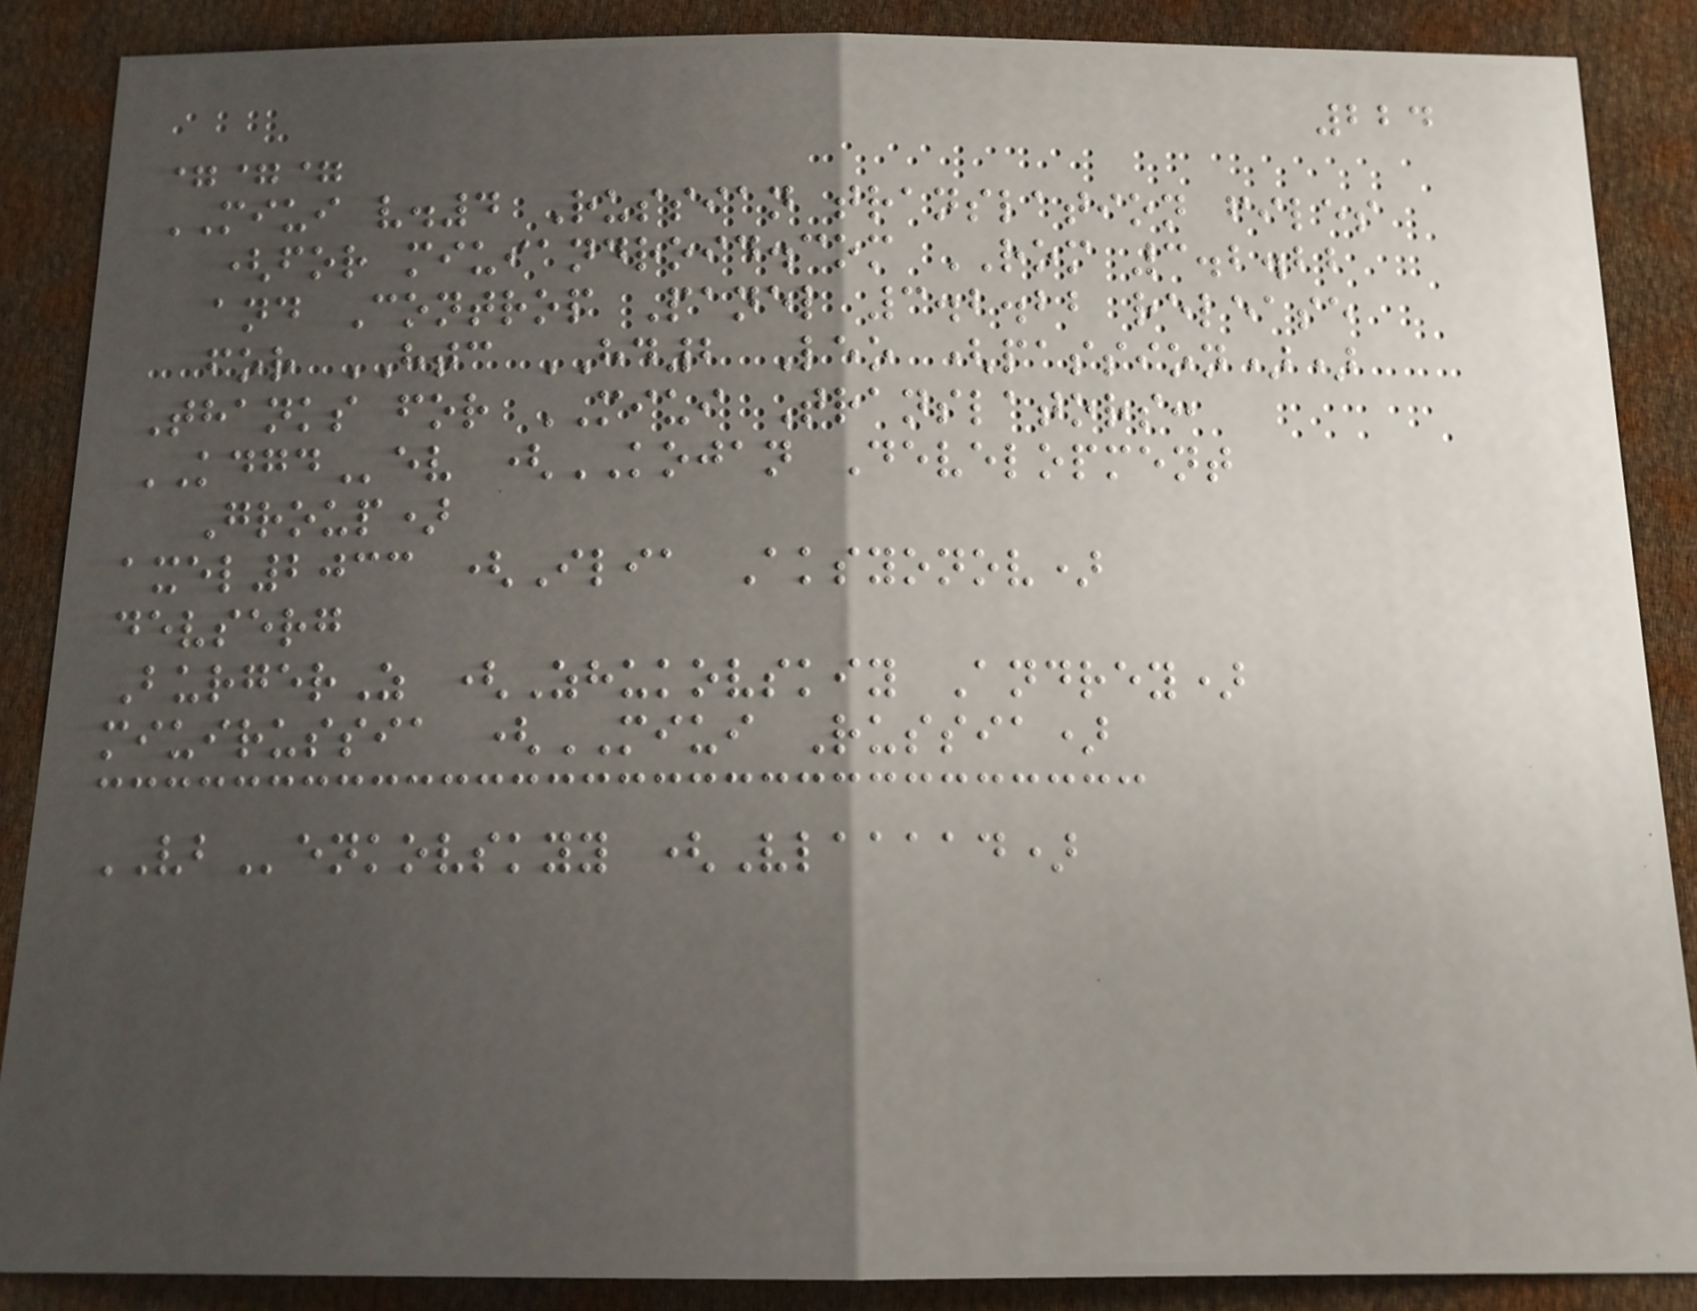224
===
MIUI v.4 Russian translation files
(for miuiandroid.com ROM 3.2.22
and Controp Panel 3.2.22 release
for HTC HD2 Leo (passion))
Thanks for MIUI Translators:
KDGDev (KOJAN Development
Group)
axel2033 (Ilia Aksyonov)
devserg
BurgerZ (Zhukovskiy Andrey)
miuirussia (MIUI Russia)
VBenkovskyy (Vlaaaad)
